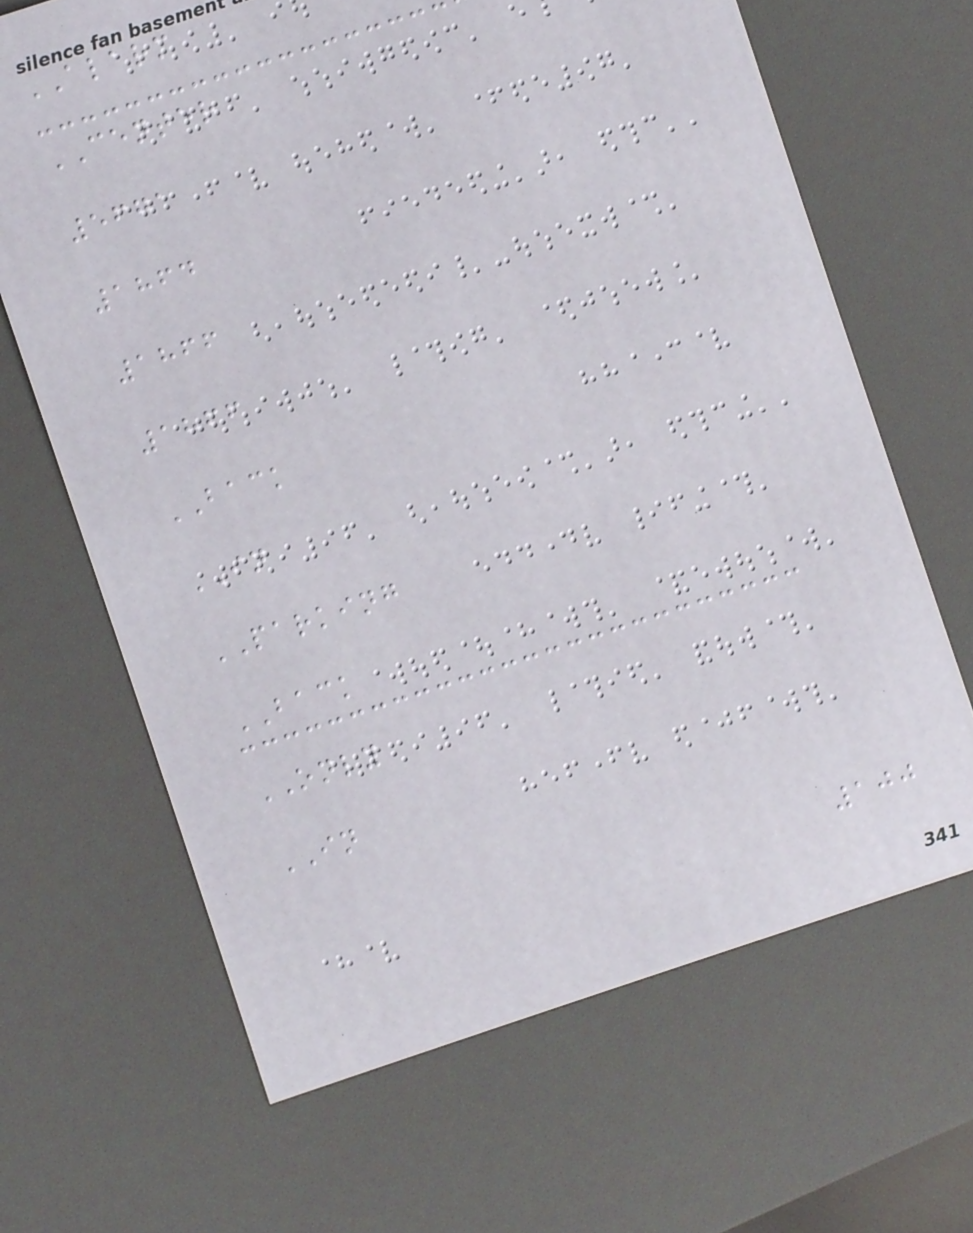ALARM
CENTER
5671
1864
1866
1866
BACK
IN
PARKING
BACK
ONLY
IN
100
